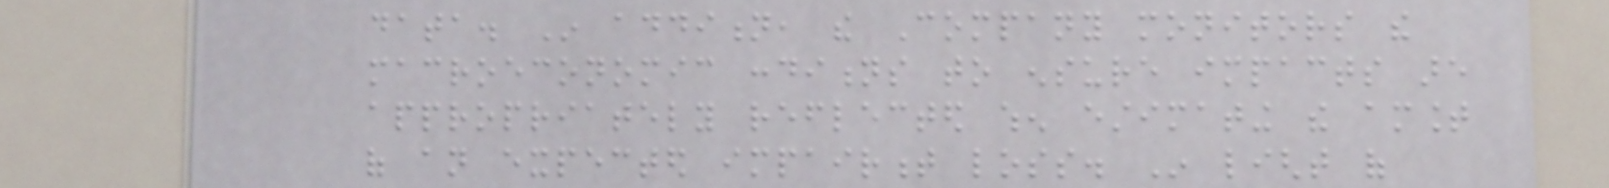data. In addition, the Company monitors the
macroeconomic conditions to ensure impacts are
appropriately reflected when estimating the amount
of an expected impairment loss. In light of
